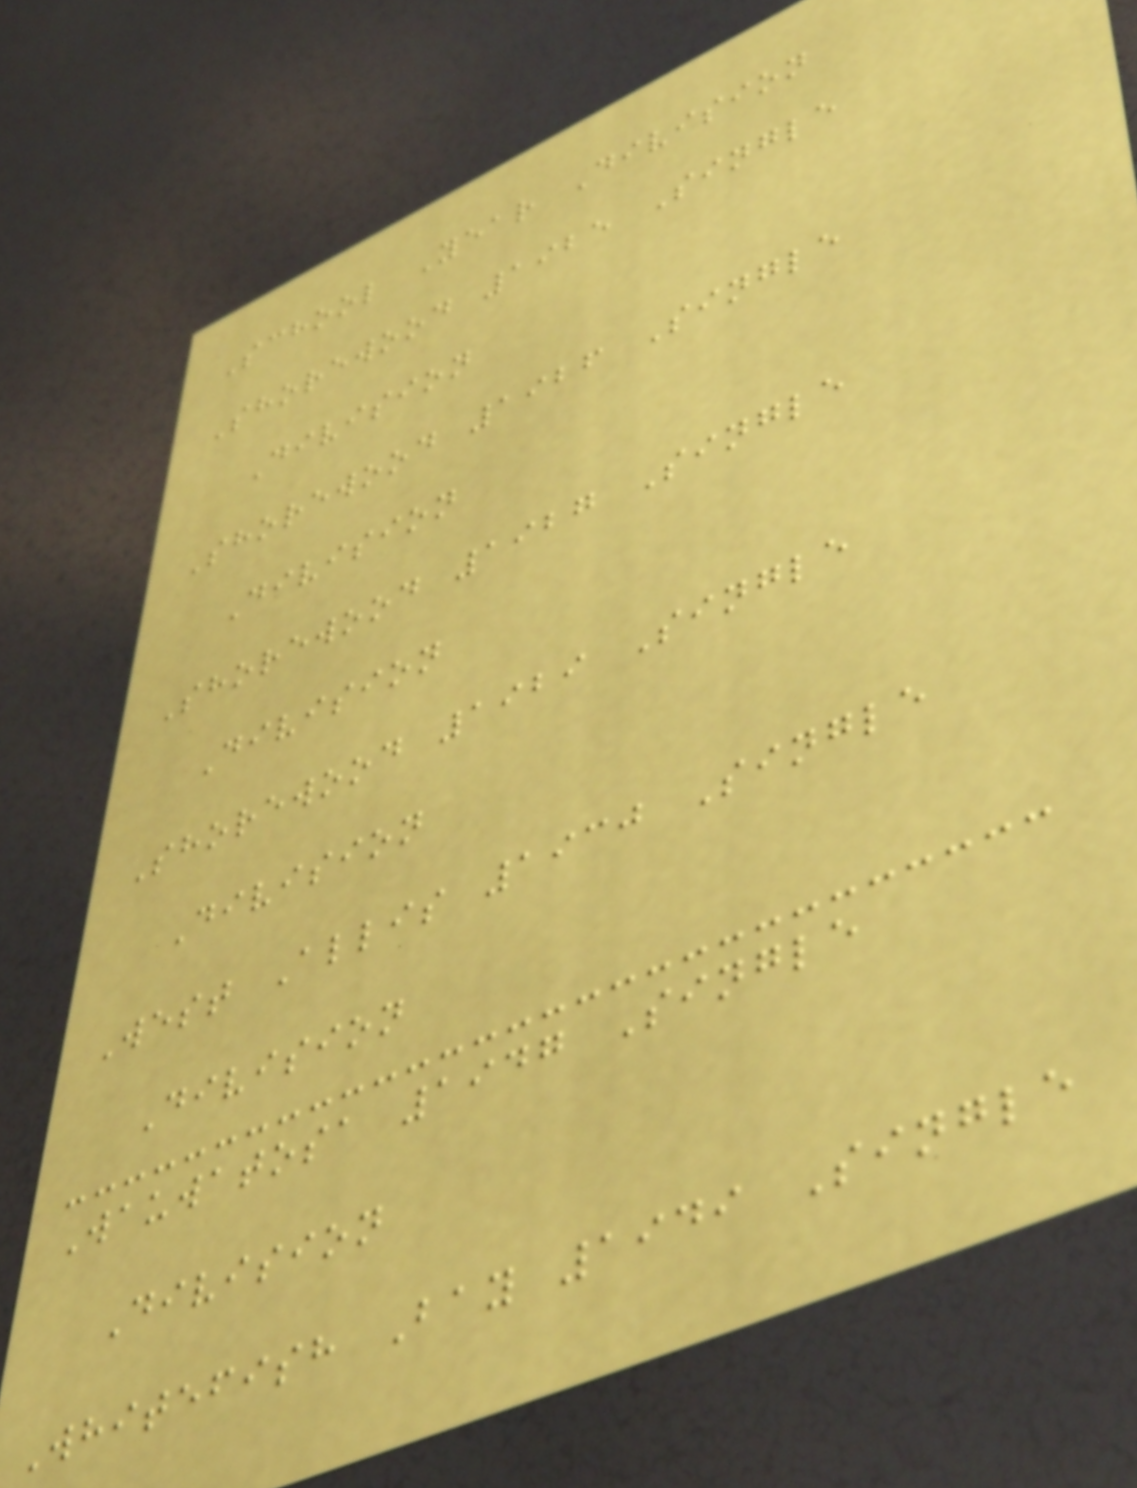School Year Division
Shorewood 1925 Single
Division
Shorewood 1926 Single
Division
Shorewood 1927 Single
Division
Shorewood 1929 Single
Division
West Allis 1930 Single
Division
Wauwatosa 1947 Single
Division
Whitefish Bay 1949 Single
